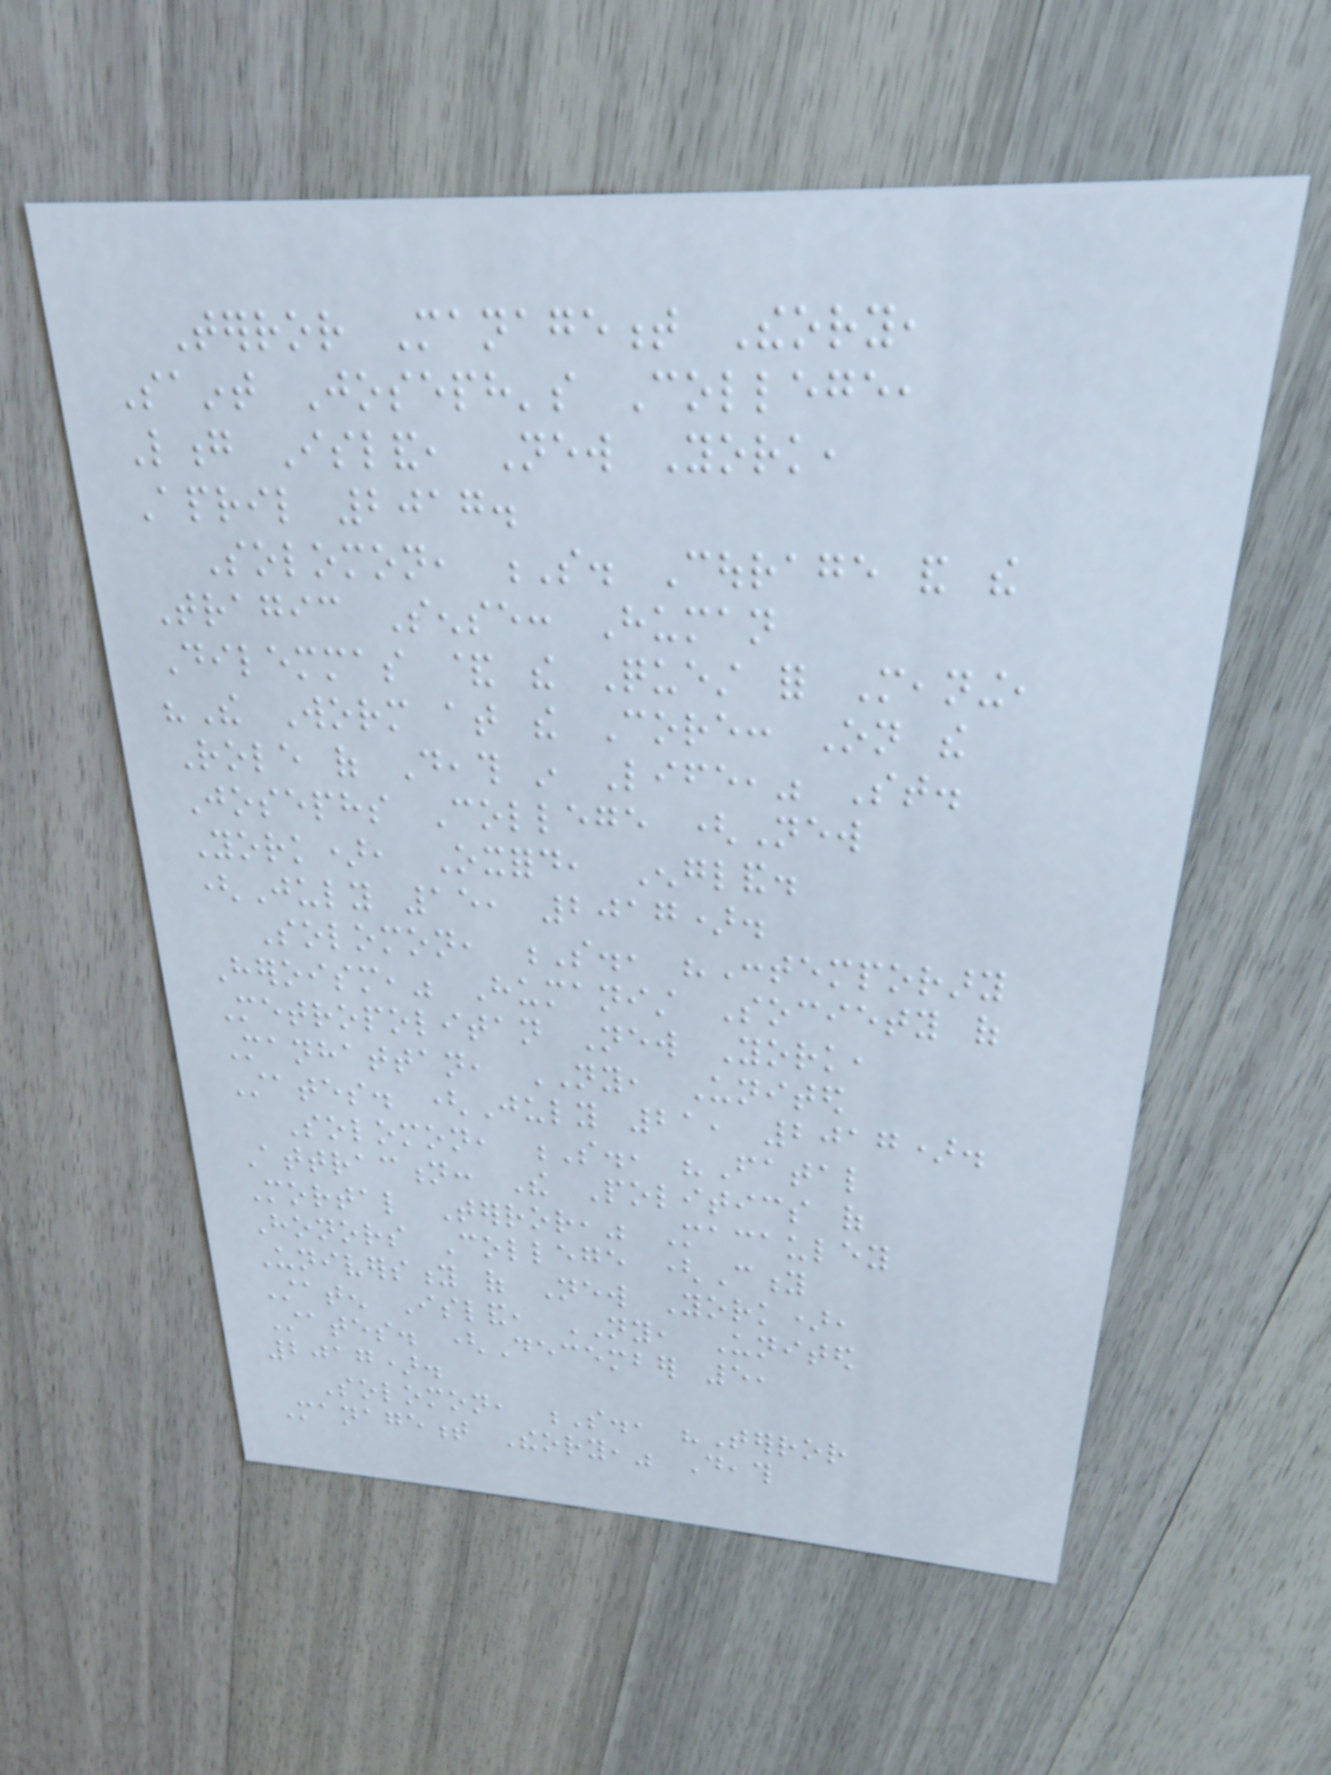Terror Management Theory,
Saint Joseph's College,
Long Island, New York,
April 2017.
Solomon, S. Courage and the
Tragic Sense: Human
Dilemmas & the Quest for Meaning,
"The Worm at the Core: On the
Role of Death in Life," St.
Josephs College (New
York), Oxford, England.
(July 15, 2017).
Solomon, S., "Contemporary
Heroism," Humanist Society of
Metropolitan New York,
Manhattan, NY, United
States. (July 21, 2017).
Solomon, S., "Fatal
Attraction: The Politics of
Mortal Terror," Macauley
Honors College (City
University of New York),
Staten Island, NY, United
States. (December 5,
2017).
Solomon, S., "Terror
Management Theory," Death
